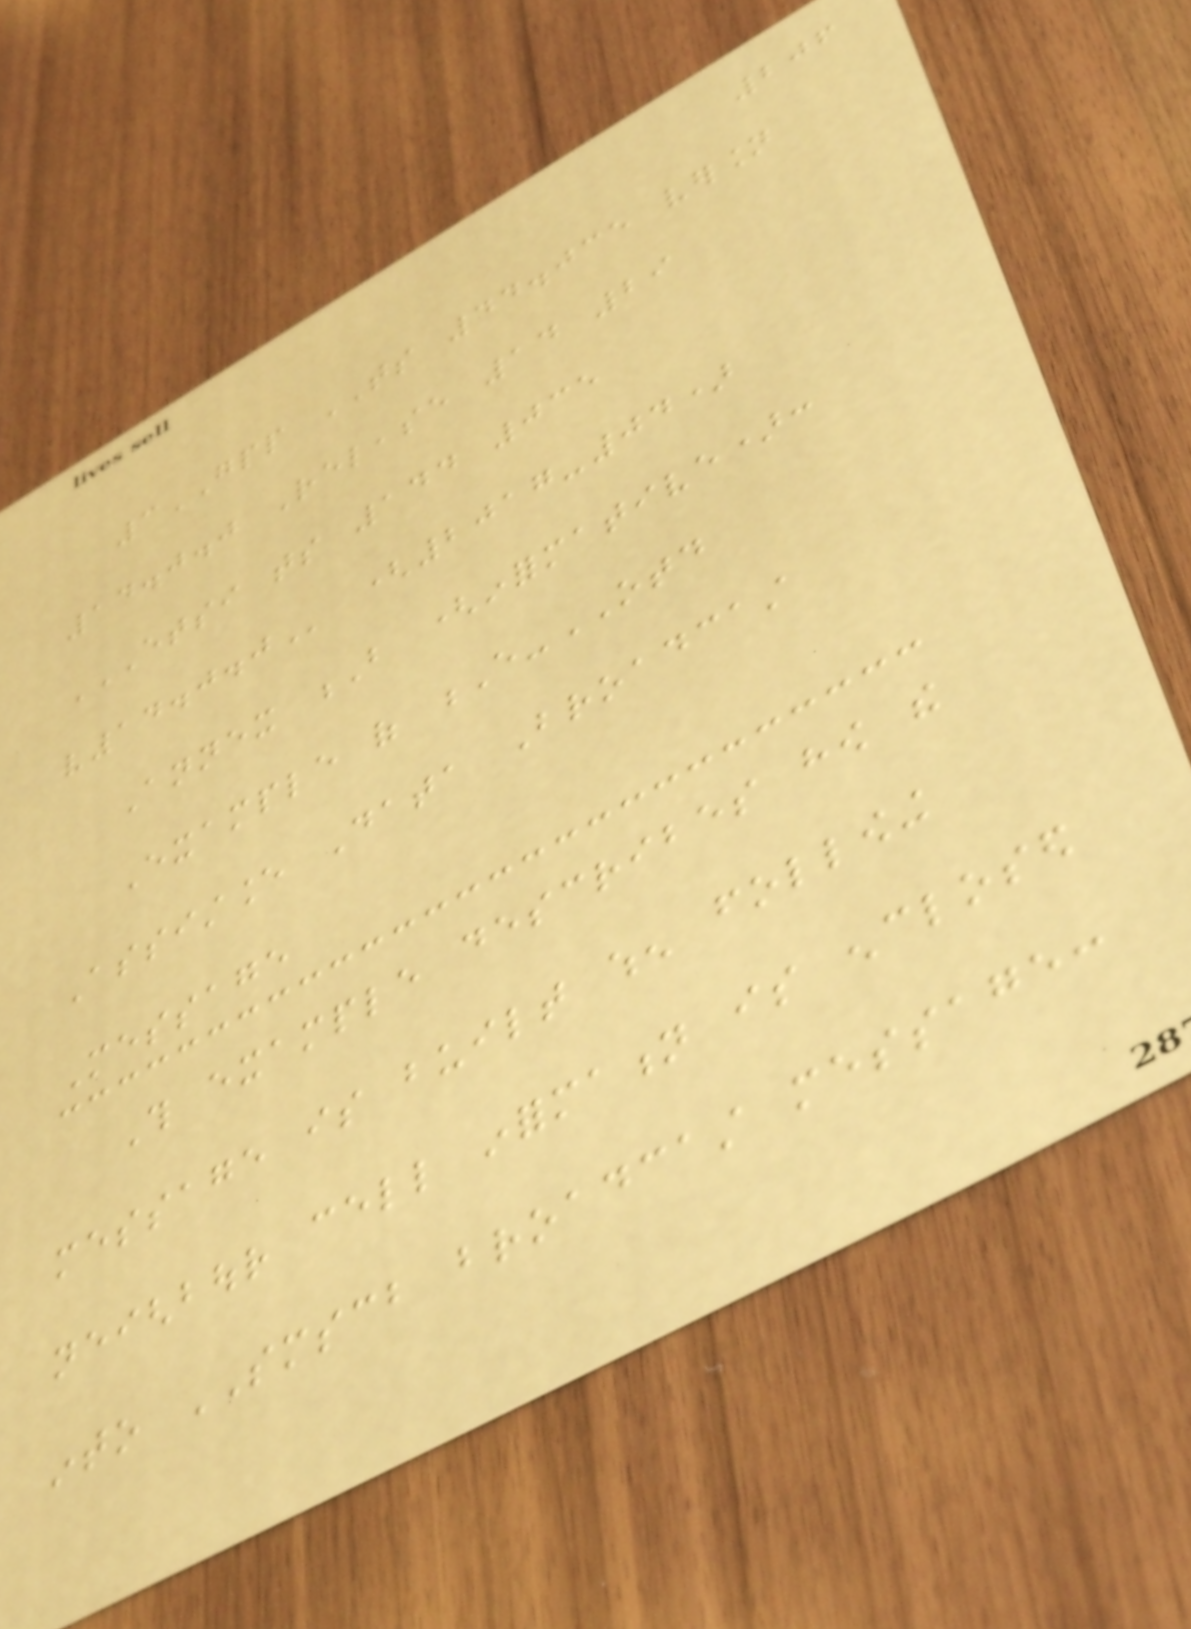206
3GPP TS 44.035 version
14.0.0 Release 14 29
ETSI TS 144 035
V14.0.0 (2017-04)
Annex B (informative):
Example of E-OTD
Assistance Data Broadcast
Message
This example describes how the
message is built when following
neighbour cell information is enclosed
into SMSCB broadcast message:
